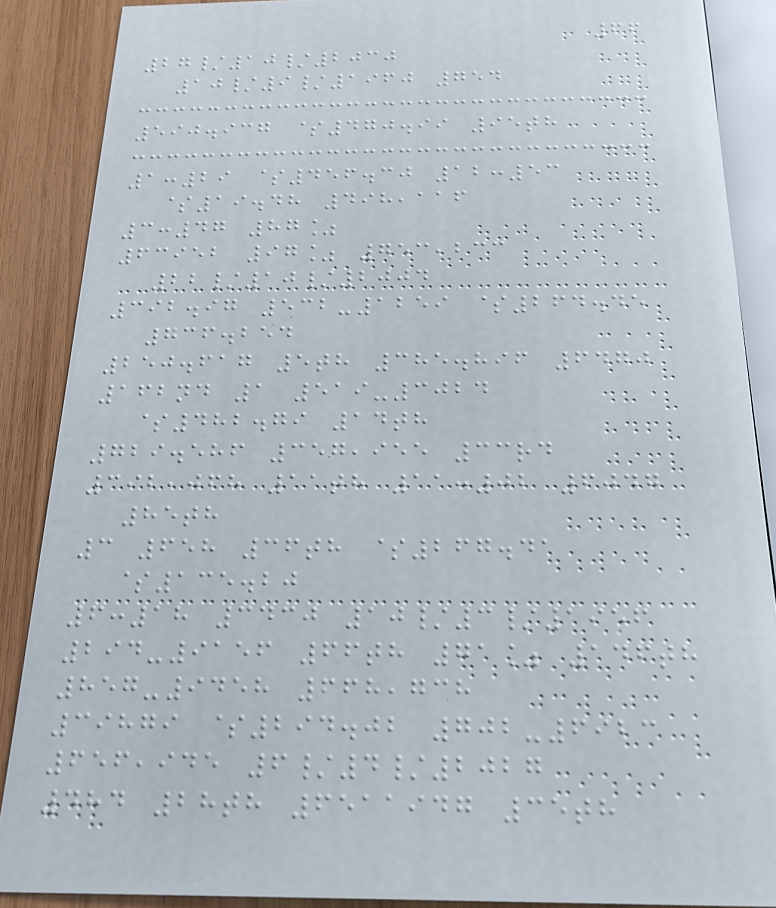66
27/10/2030
10/9/1960 754
590.937 $470.99 95th
1:29 $456.30 12:53
$19.48 498,116
3:47 87%
63952 97% 753,233
22/10/2004
392.97 532-1259 $264.45
736.254
250.617 5th 385.896 6470
162nd 1 519-3024
$482.79 14th
729.586 357,955 33rd
392,068 11th 11:02 6047
85th
3 658 36th $267.41
$135.20
6:18 3430 10/3/1956
294-9156 66th 71% 146th
857-9458 668,738
39879 $294.02 702-6923
656,945 6/4/2027
484 28th 6511947 35th
